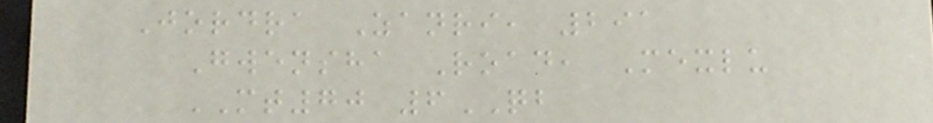Jordra Zanri, 291
Gwensha Road, Mexlu
MT70 6QB
